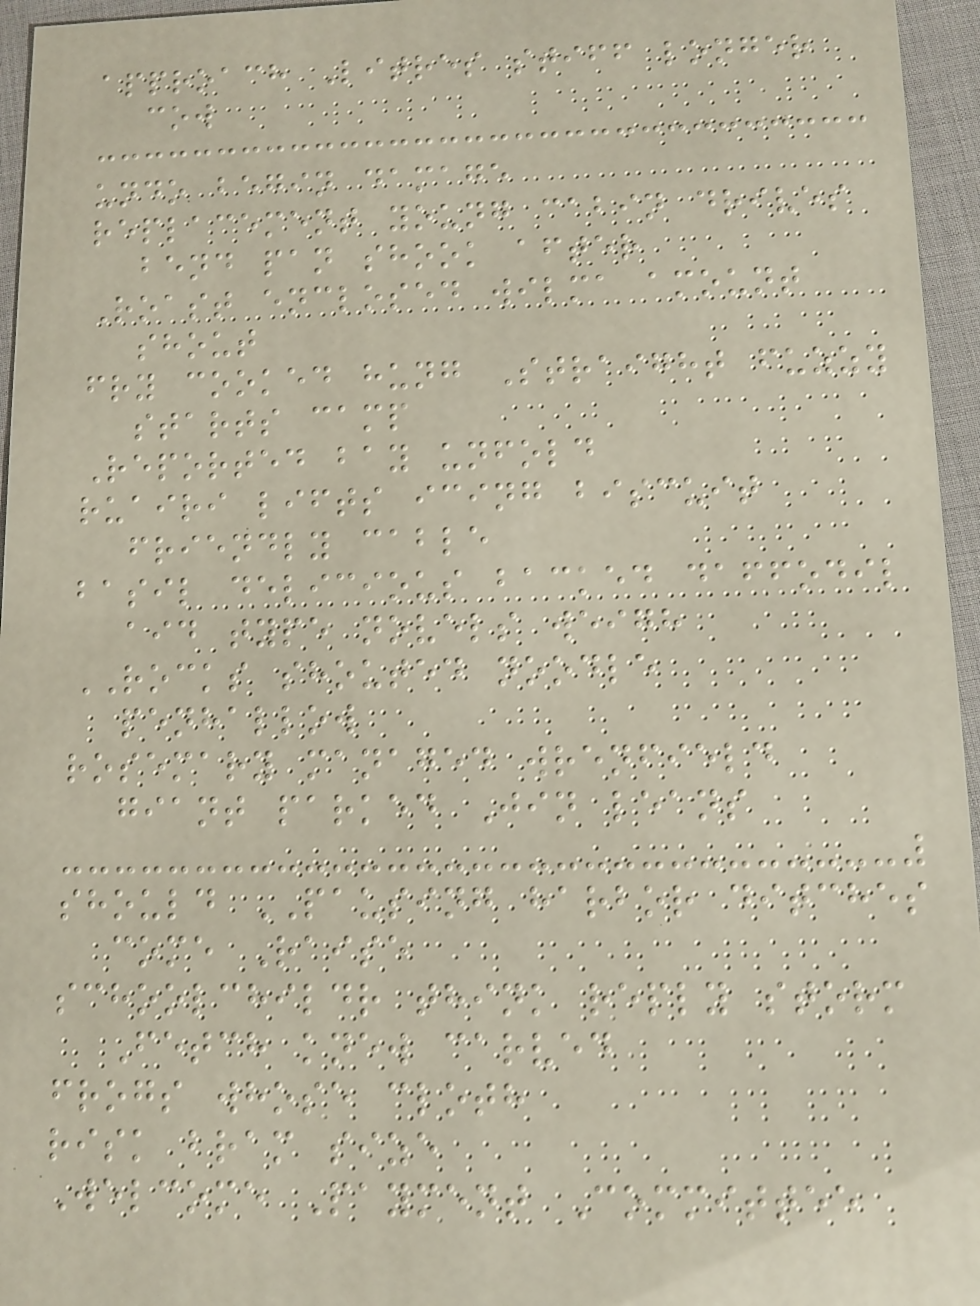approach Litres stiff longer
cow
undo begin damage
replacement young cabin drives
bend pan shook after
Roast enclosed wilma amount
shout
fry cooked hung Straight fuzzy
starts camp
Reported bay unfold
ruairi lifts icing biscuit
friendly cable
basil delicious backed daffodil
aid type novels weigh
ROCKS shouted noodle
penhallow
rosemary managed wrenfield
giant parked Jin leans
should PAUSING harbor ditches
come Raise
schoolchildr think reply storm
Fetch knew carved
frogs whose cloth
risk bram size
Welcome Payment Committee
